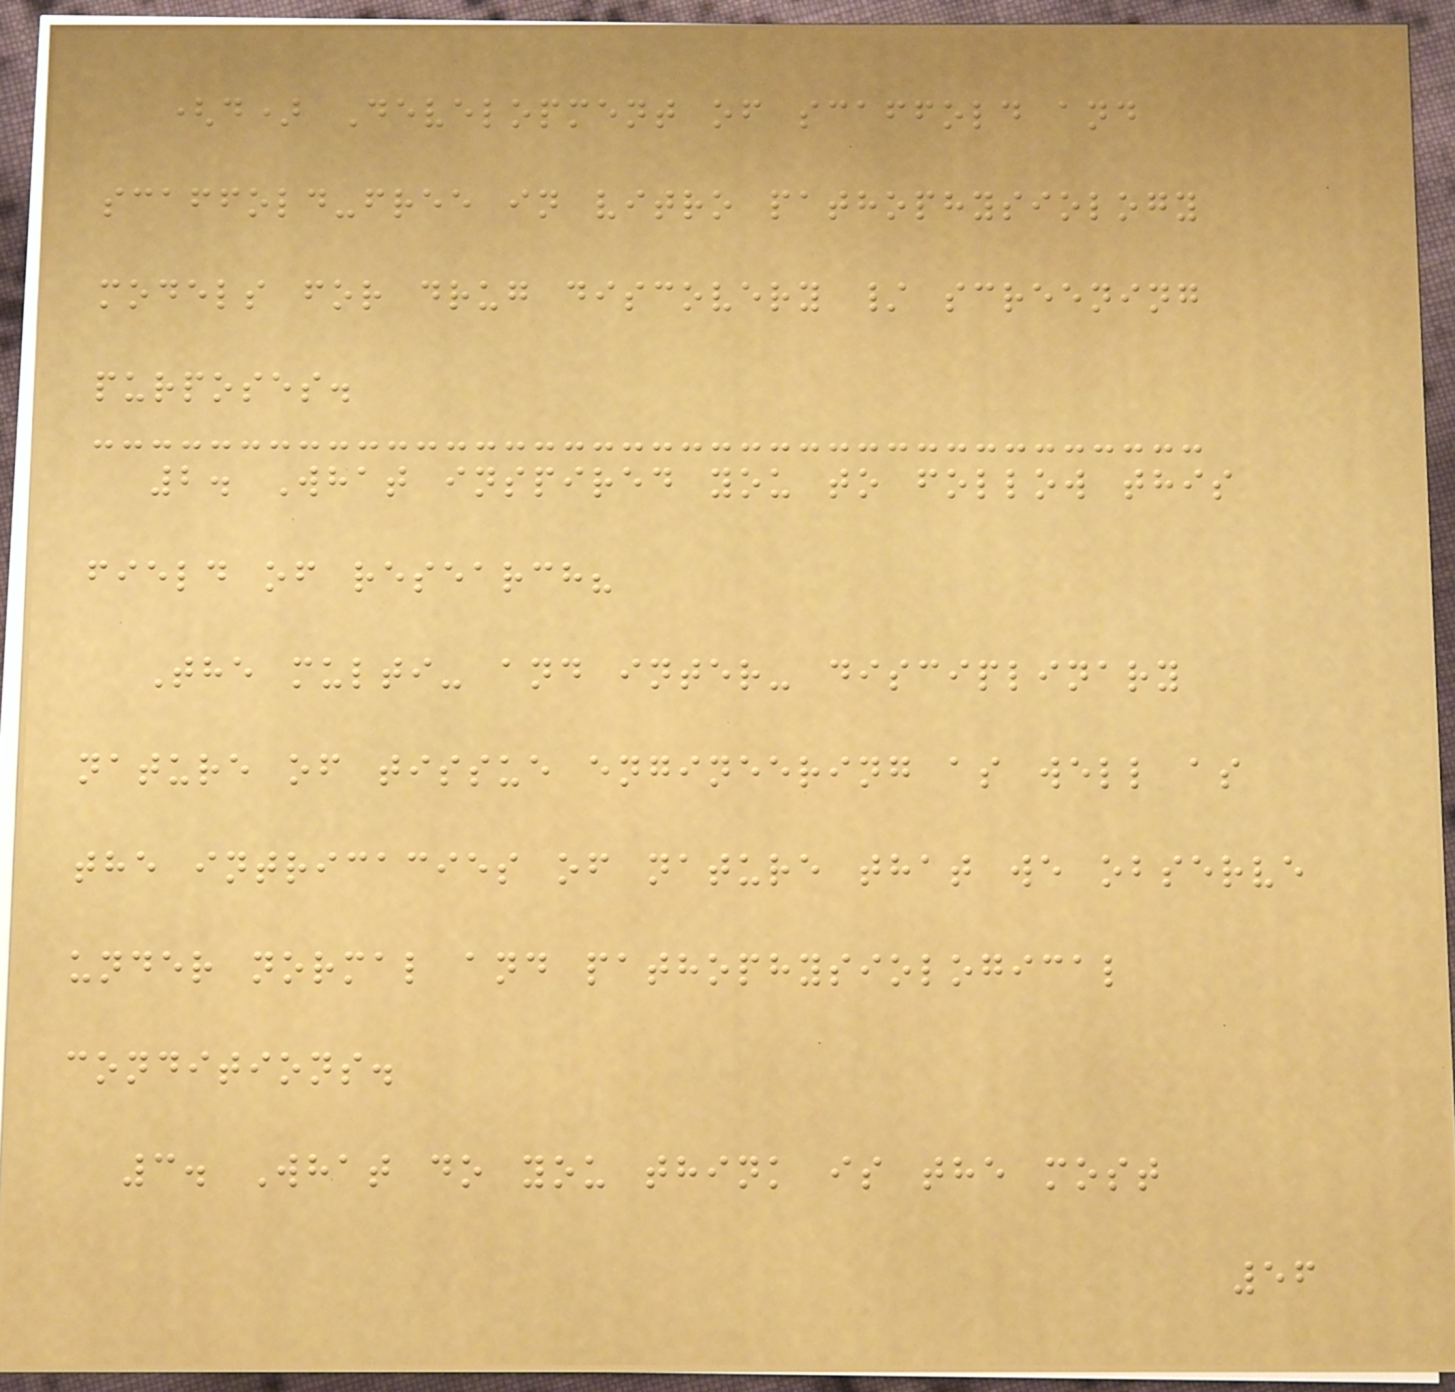(d) Development of scaffold and
scaffold-free in vitro pathophysiology
models for drug discovery / screening
purposes.
2. What inspired you to follow this
field of research?
The multi- and inter- disciplinary
nature of tissue engineering as well as
the intricacies of nature that we observe
under normal and pathophysiological
conditions.
3. What do you think is the most
56
